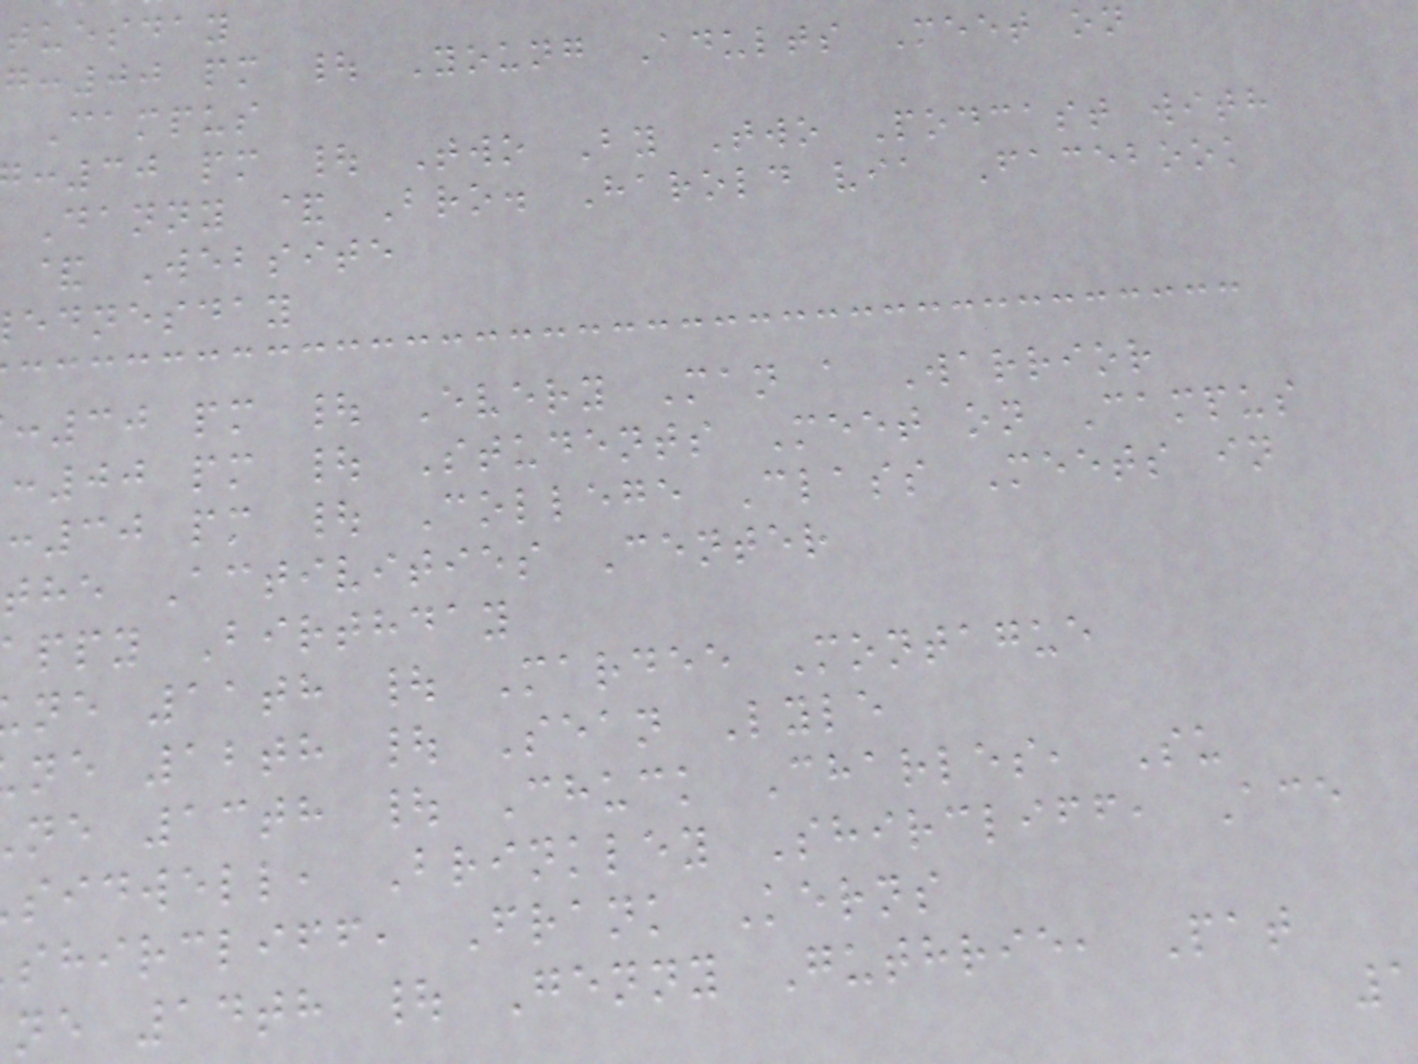tuesday
:00 pm | Young Adults Meet on
Campus
:30 pm | Two By Two Podcast with
Danny & Bro. Harold via Facebook
& Website
ednesday
:30 pm | Every Man a Warrior
:00 pm | Students Meet on Campus
:30 pm | College Class Meets in
the Activities Center
ppy Birthday
ne 11th | Mardee Montague
ne 12th | Sean Lyle
ne 13th | Chuck Charles, Su
sidwell, Brinkley Shircliff, Ace
shircliff, Frank Kerns
ne 14th | Genny Guthrie, Pat
